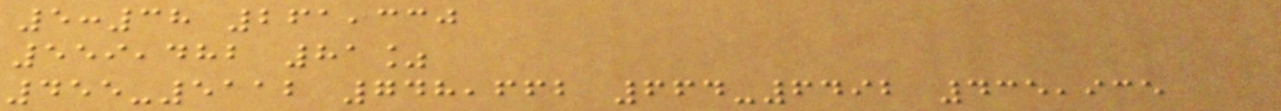5:38 261,330
559,482 81%
455-5112 748,662 664-6492 435,935
